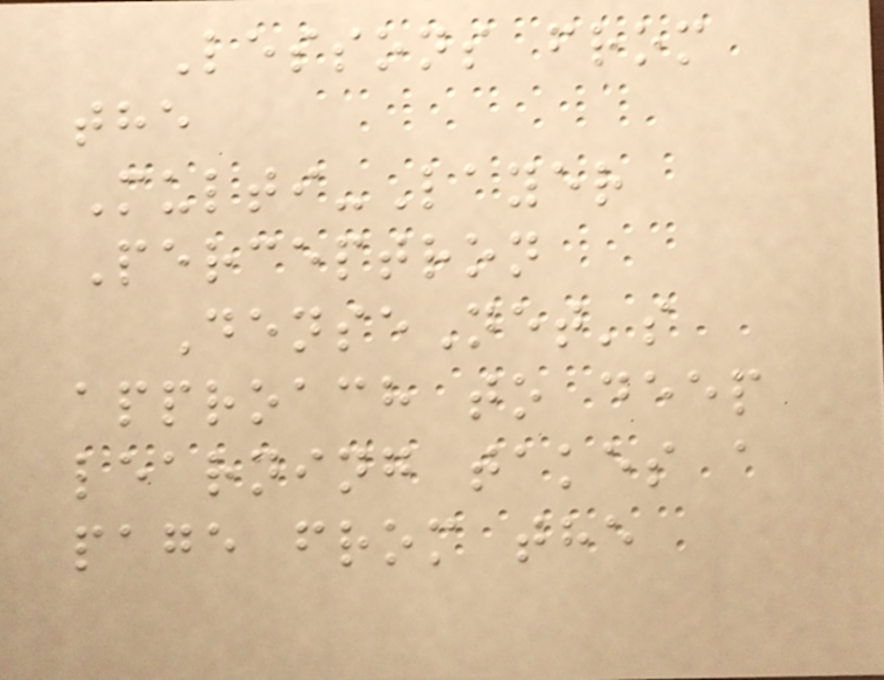Lessons from
the
Multi-Layer
Perceptron
DenseNet's
approach to deep
learning takes a
page from the
